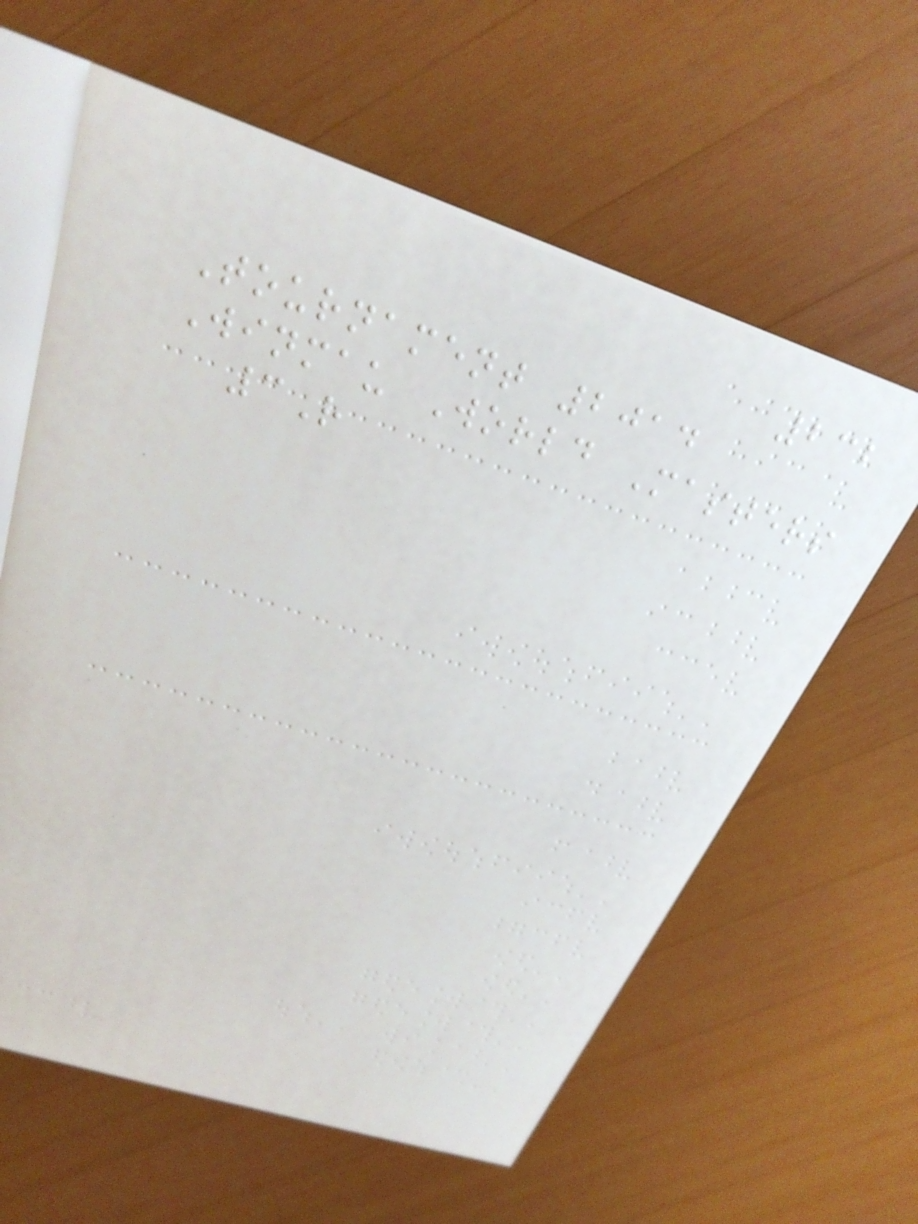232
Tournament 2014
Winmau World Masters
3R
